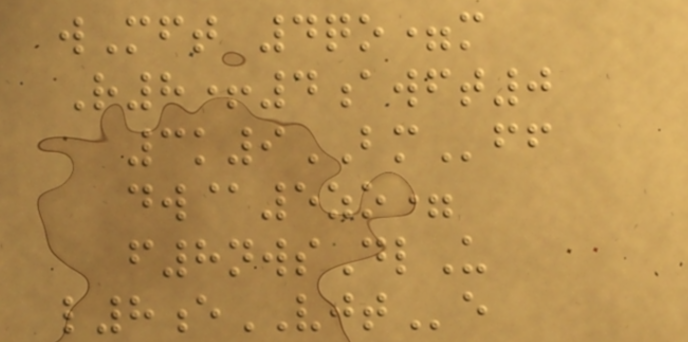wMft 4qo=m
R8+4awft0
3k9BMff
dw@5zo=
f8nwsDlU
l8eVJTe
